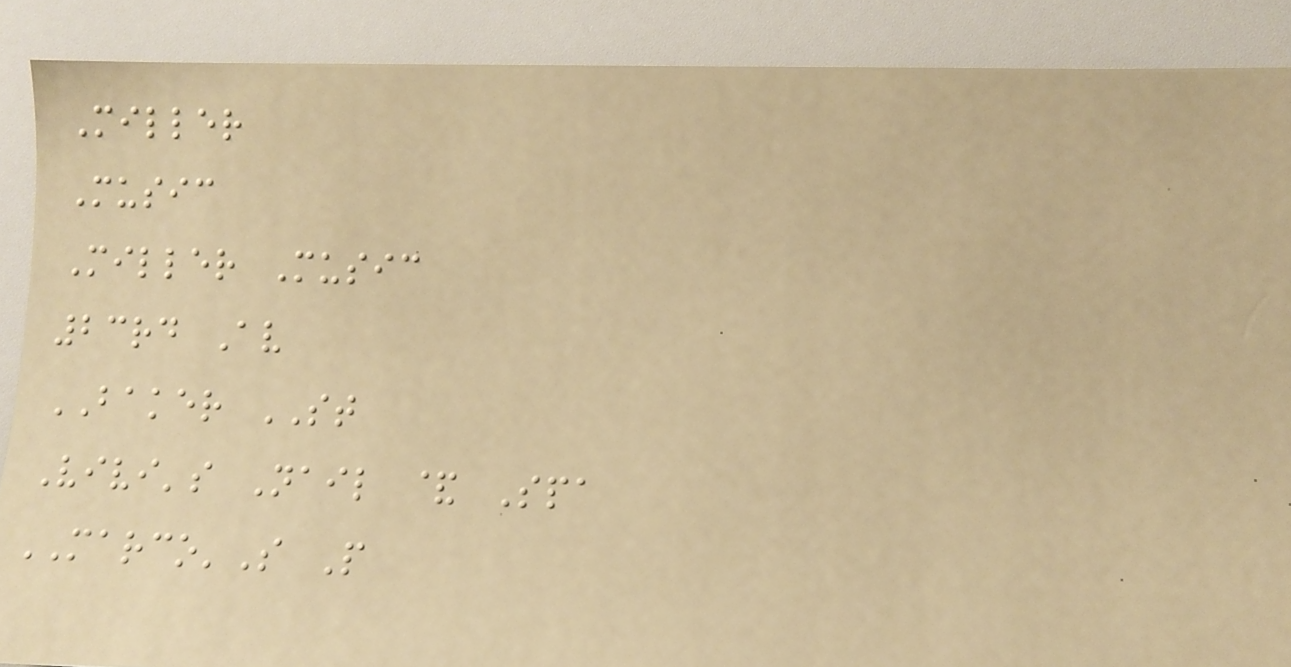Miller
Music
Miller Music
23rd Av
BAKER ST
Vivi's Nail & Spa
MARCO'S P
